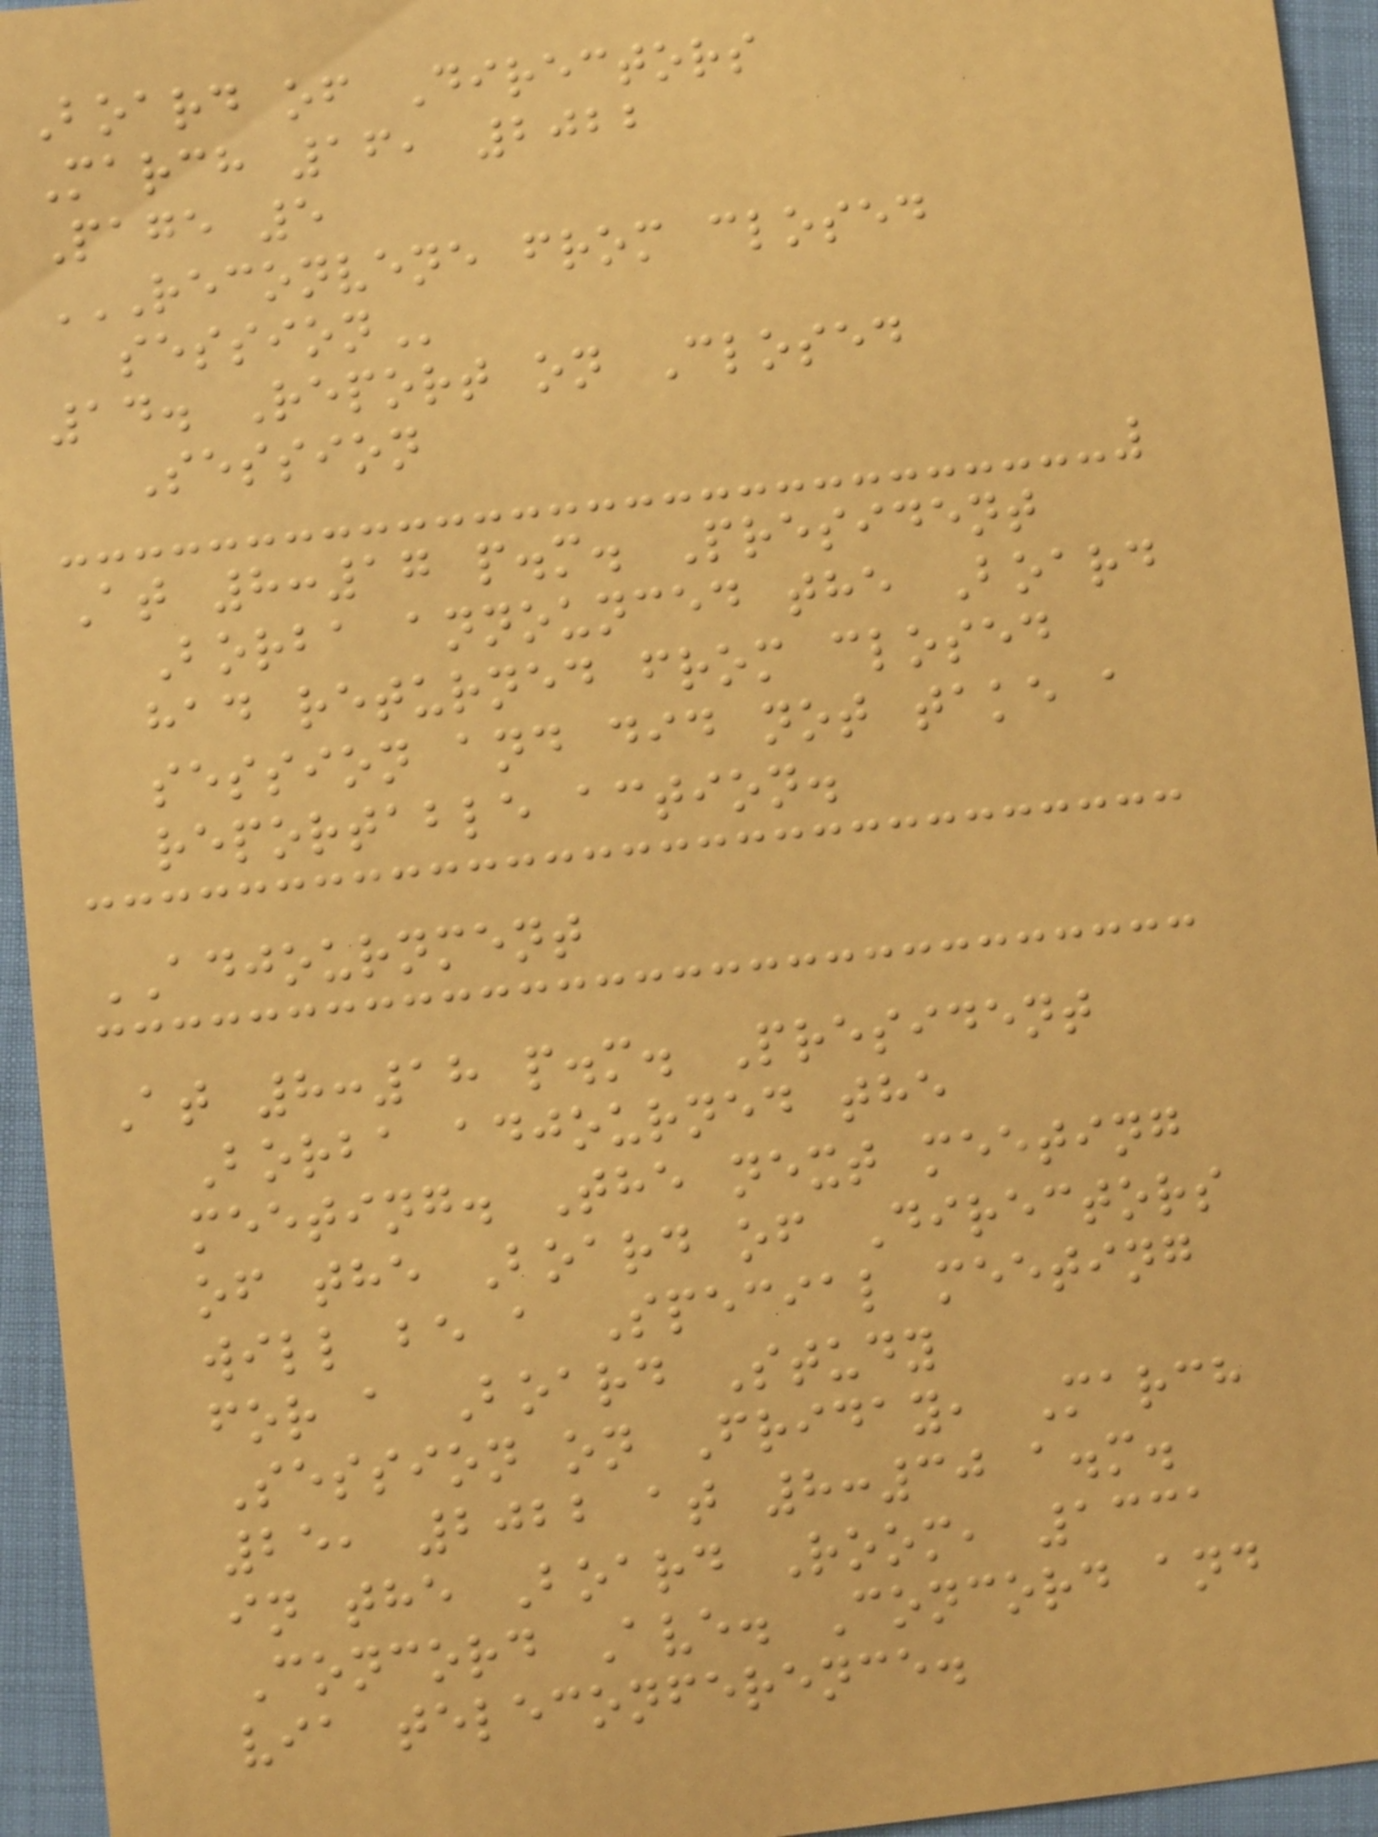Board of Directors
March 16, 2022
Page 5
RECONVENE FROM CLOSED
SESSION
14. Report on Closed
Session
At 8:17 p.m. President
Borba announced the Board
had returned from closed
session and did not take a
reportable action.
ADJOURNMENT
At 8:18 p.m. President
Borba adjourned the
meeting. The next meeting
of the Board of Directors
will be a Special meeting
for a Board Study
Session on Friday, March
25, 2022 at 8:30 a.m.
in the Board Room, 1331
Concord Ave. Concord and
via teleconference.
